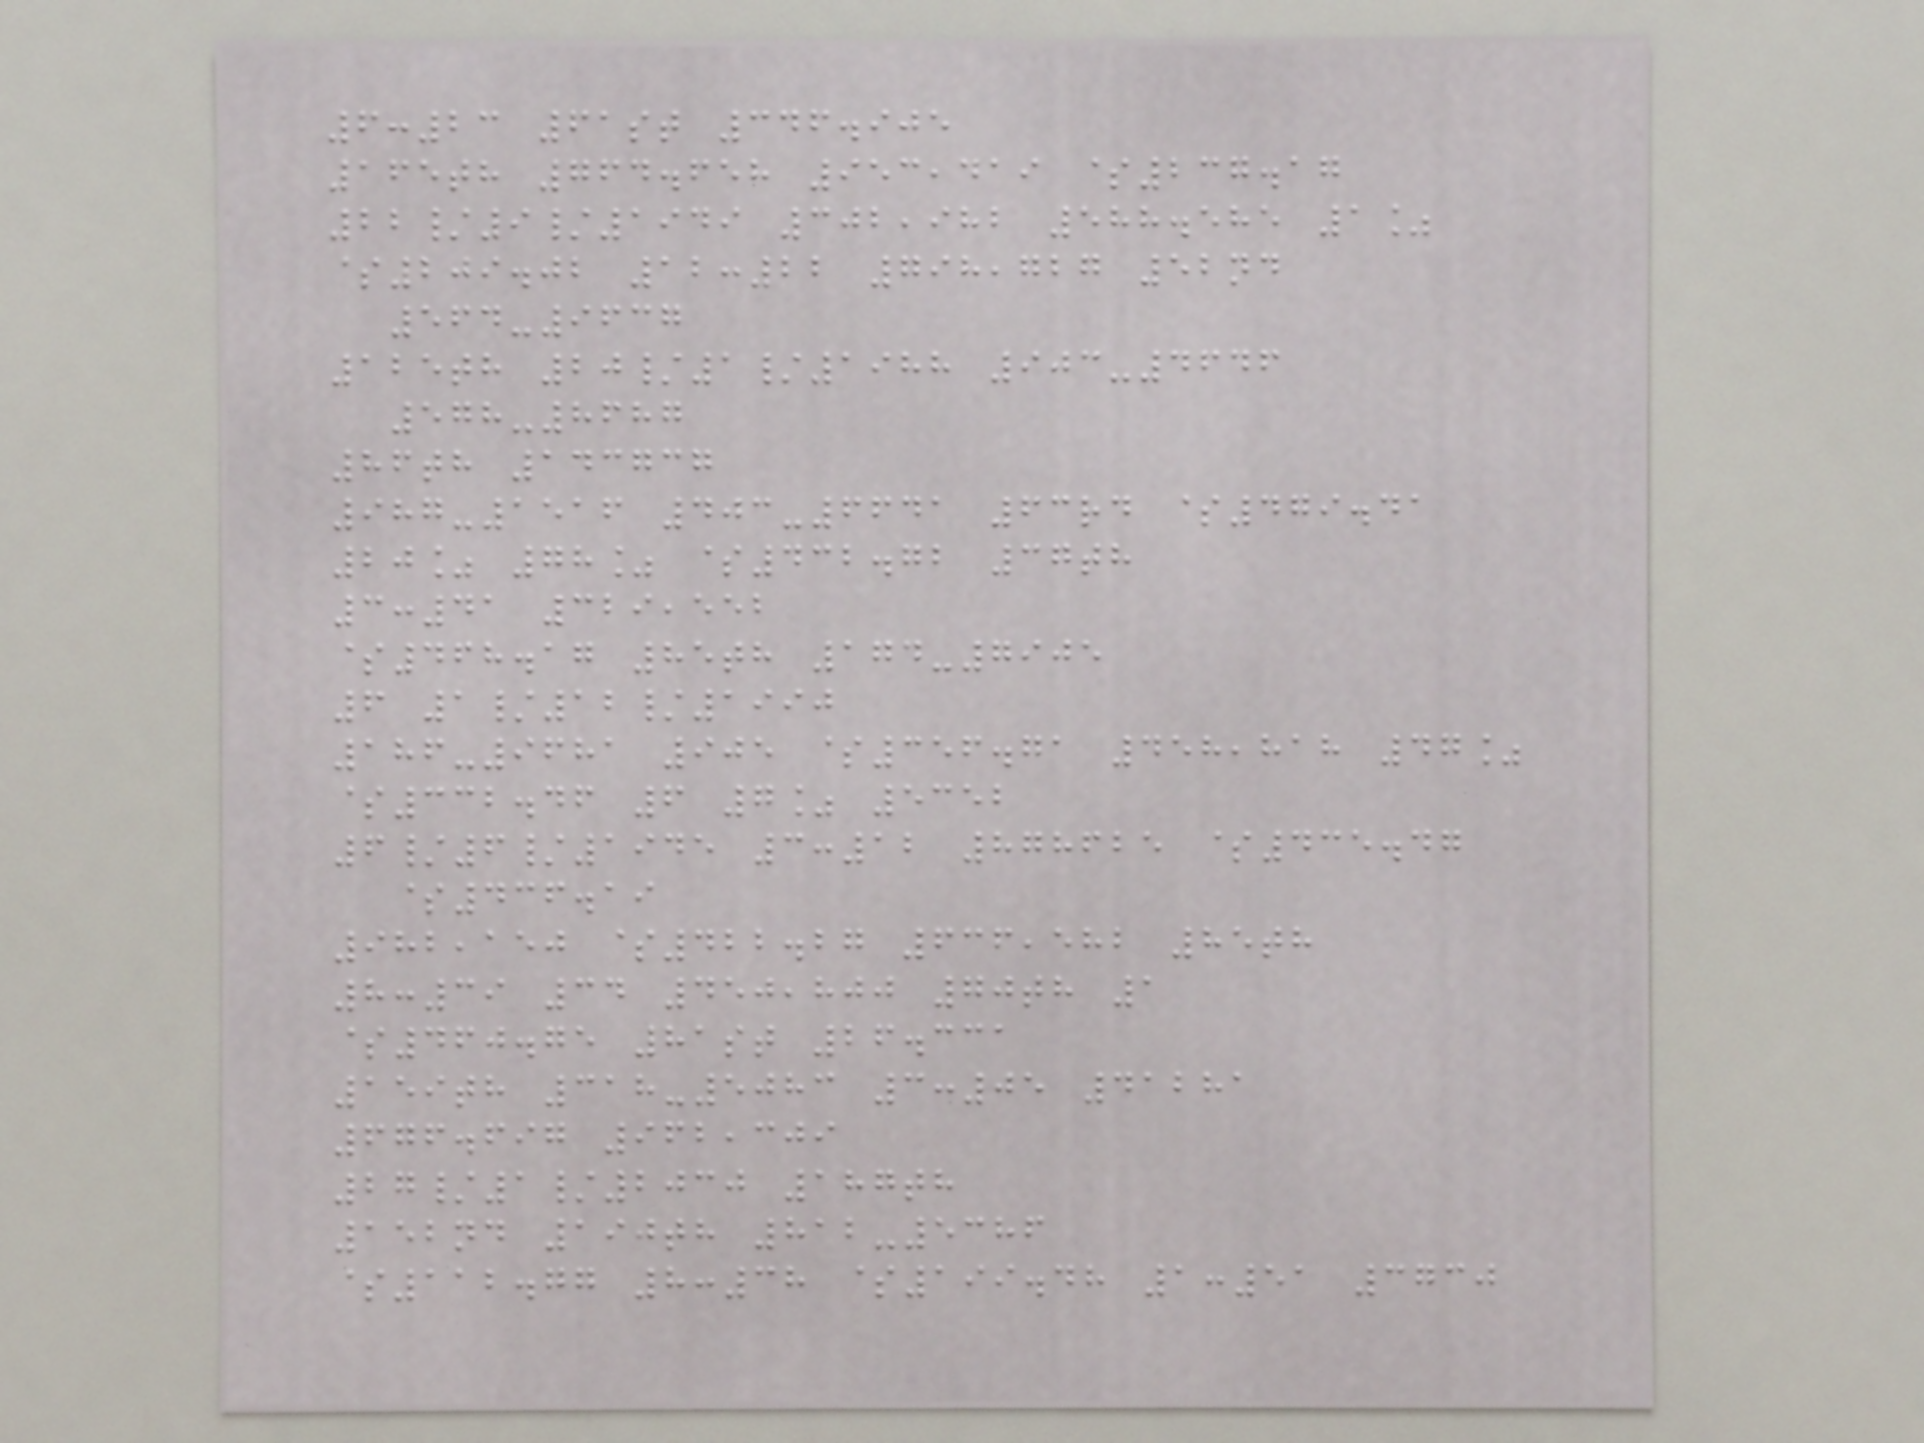6:23 61st 346.905
165th 764.658 953,419 $237.17
22/9/1949 302,982 588.585 1%
$209.02 12:22 798,727 52nd
564-9637
125th 20/1/1988 903-4646
578-8687
86th 143737
987-1516 403-6641 63rd $479.41
20% 78% $432.72 37th
3:41 329,552
$468.17 85th 174-7905
6 1/12/1990
186-9681 905 $356.71 458,818 47%
$332.46 6 7% 5352
6/6/1945 3:12 878625 $435.47
$436.19
982,150 $422.27 636,582 85th
8:39 34 450,800 70th 1
$460.75 81st 26.331
159th 318-5083 3:05 41281
676.697 962,309
27/1/2030 187th
152nd 190th 812-5386
$112.77 8:38 $199.48 1:51 3730
